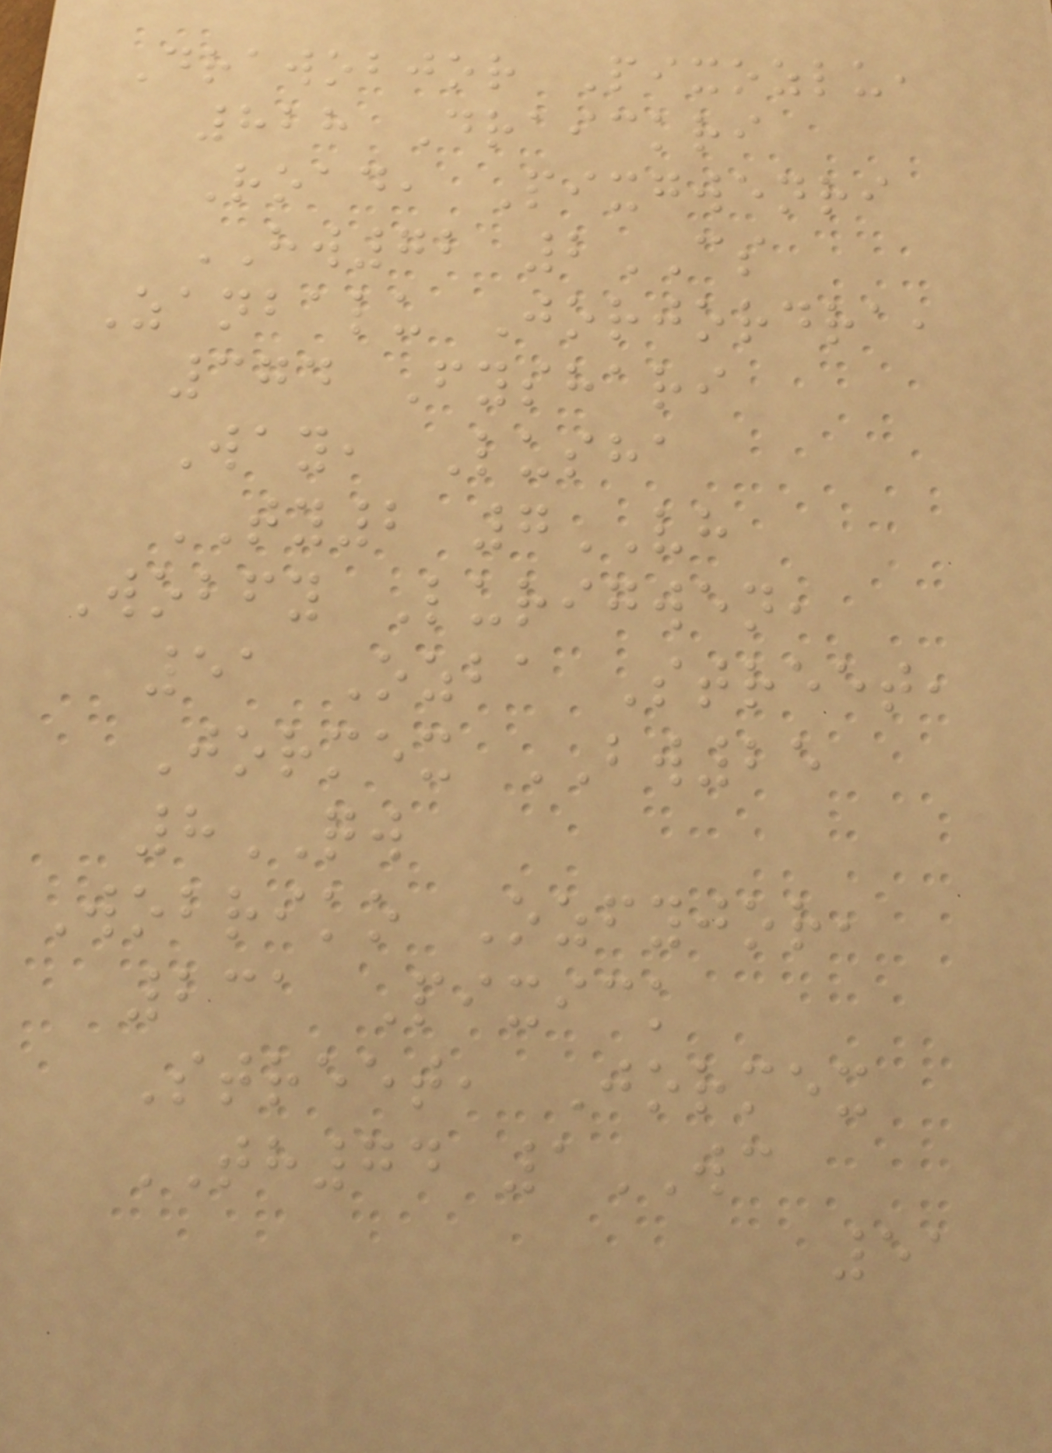Drawobjor Pixozlu,
828 Draickri
Road, Pixgwenri
HW72 2CS
Zanbalu Jorjordra,
374 Fyshari
Way, Lusha
TY2 7VH
Wobfy Lurigwen,
51 Ozba Street,
Jormex BW25
8QW
Wobriko Ozfyjor,
231 Pixick
Street, Jormex
TH74 1WC
51
